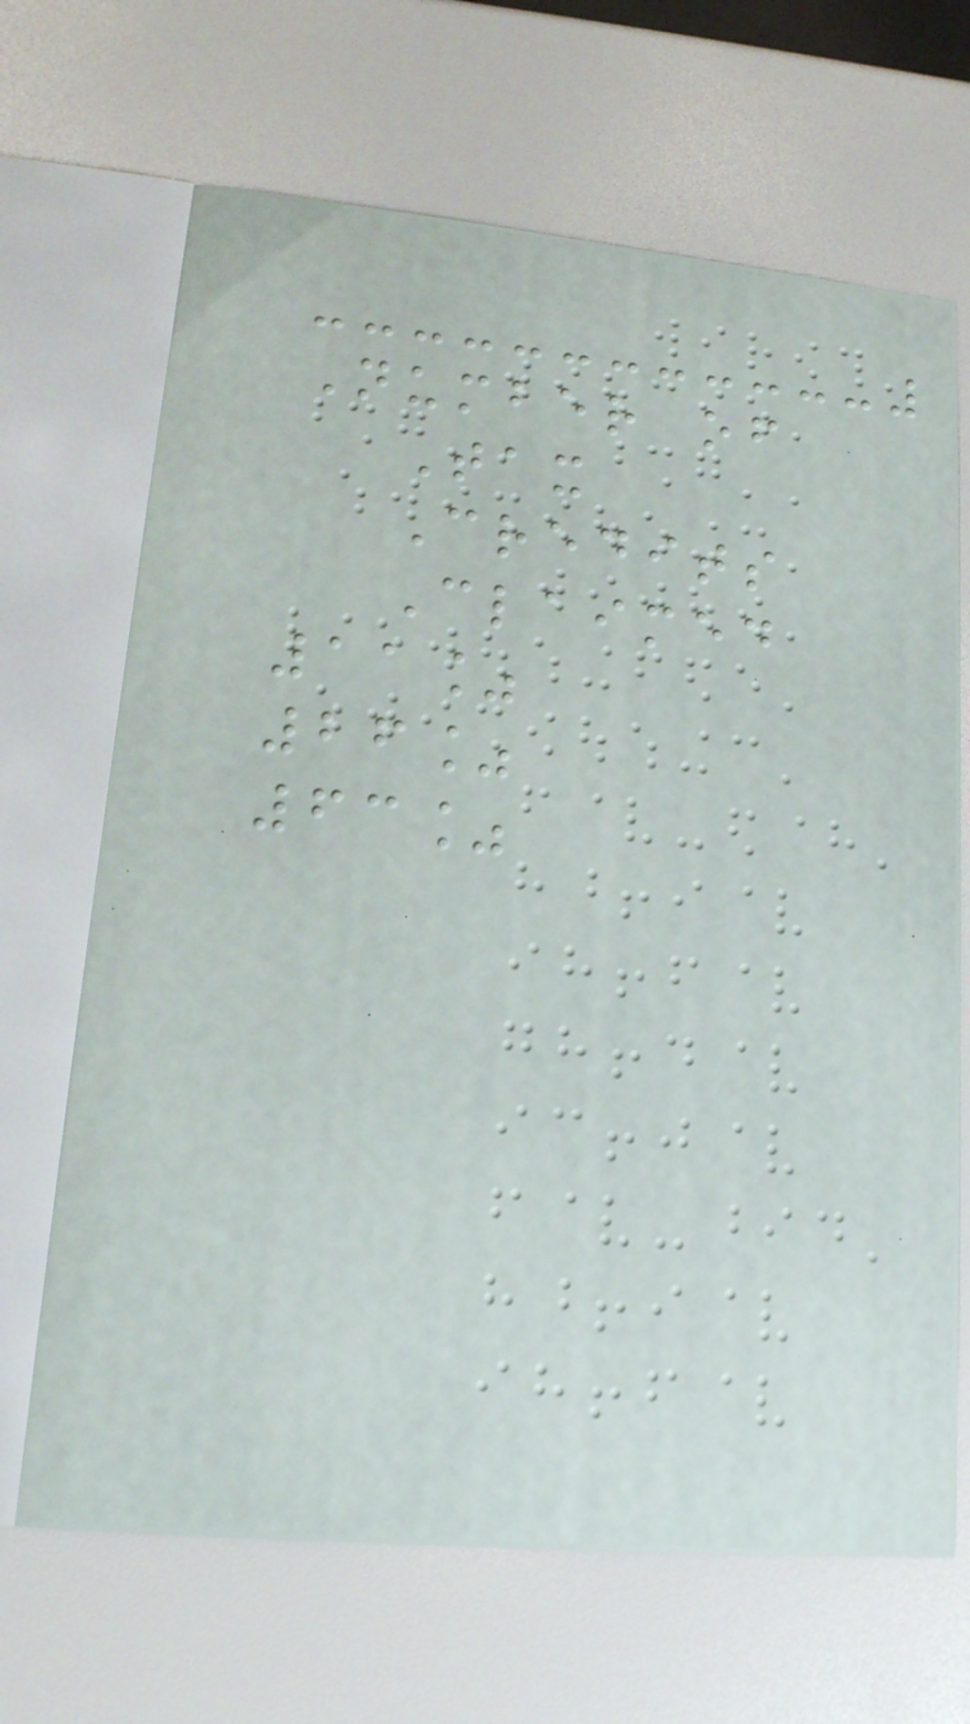Number of
Tax
Credits
Claimed
11%
26%
63%
